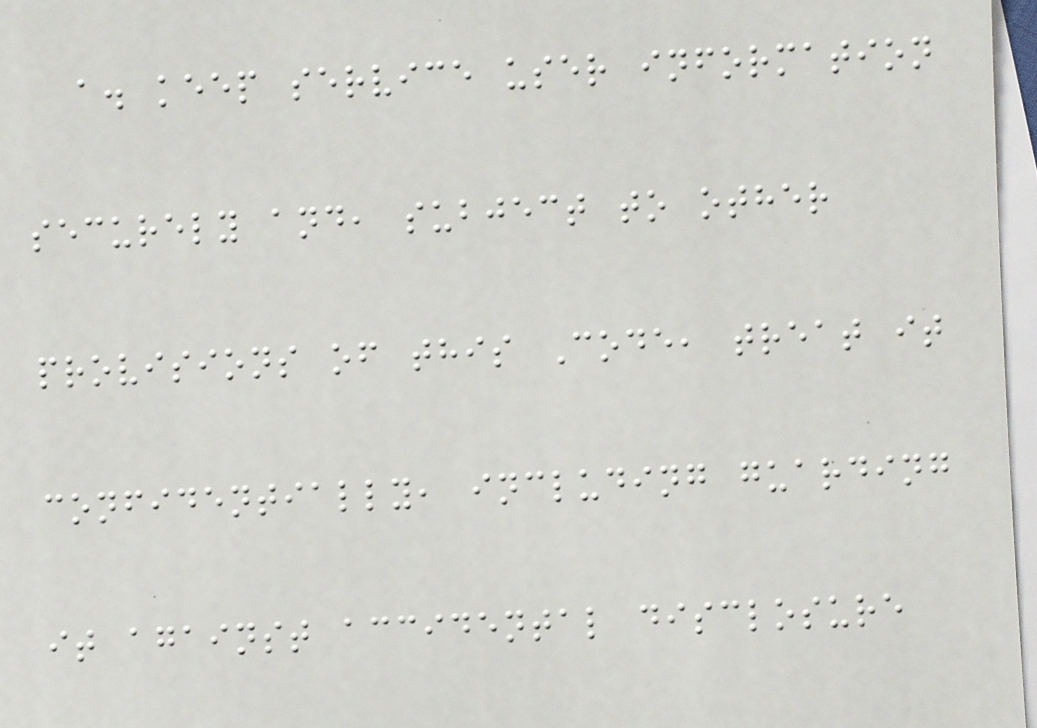a. keep service user information
securely and, subject to other
provisions of this Code, treat it
confidentially, including guarding
it against accidental disclosure
